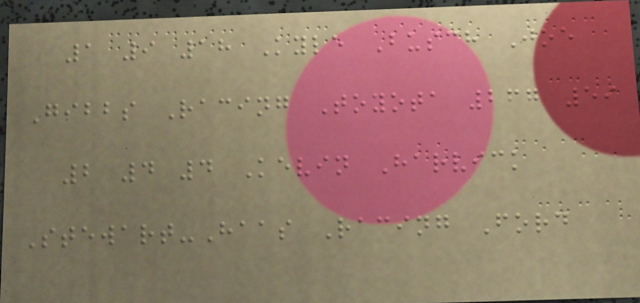1 9 18 Kyle Busch Joe
Gibbs Racing Toyota 267 59
2 4 4 Kevin Harvick
Stewart-Haas Racing Ford
